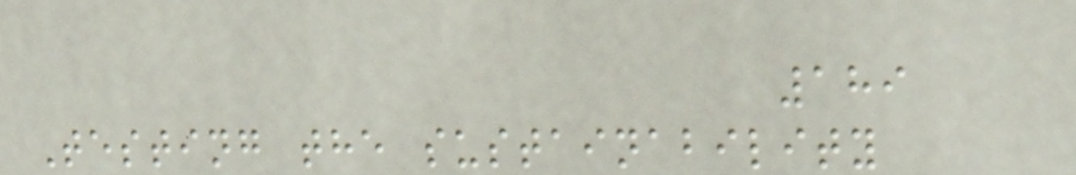189
Testing the sustainability
